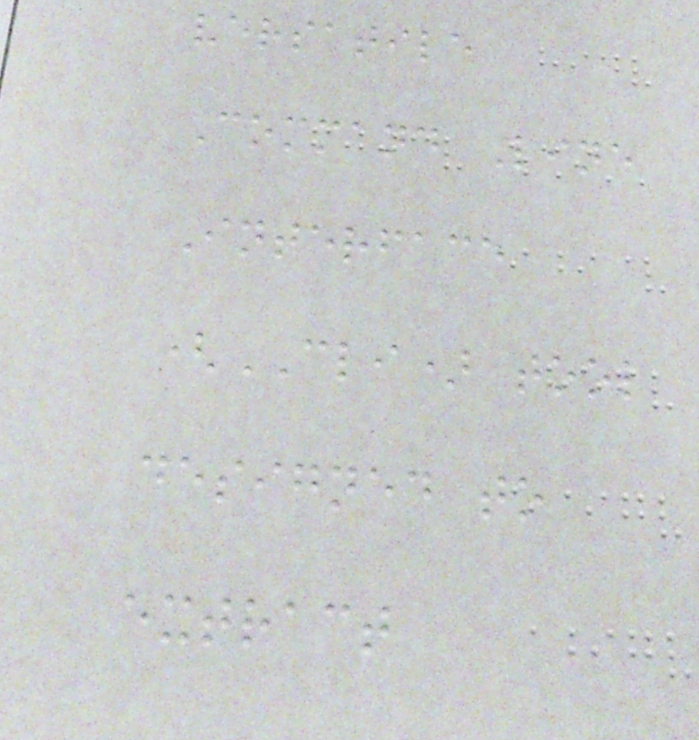versatile
Command Line
Interface
(CLI) tool
designed to
extract
